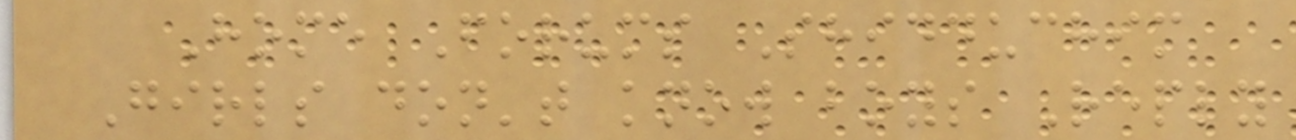Home Forums Shidduchim
Girls don't know boys Reply
